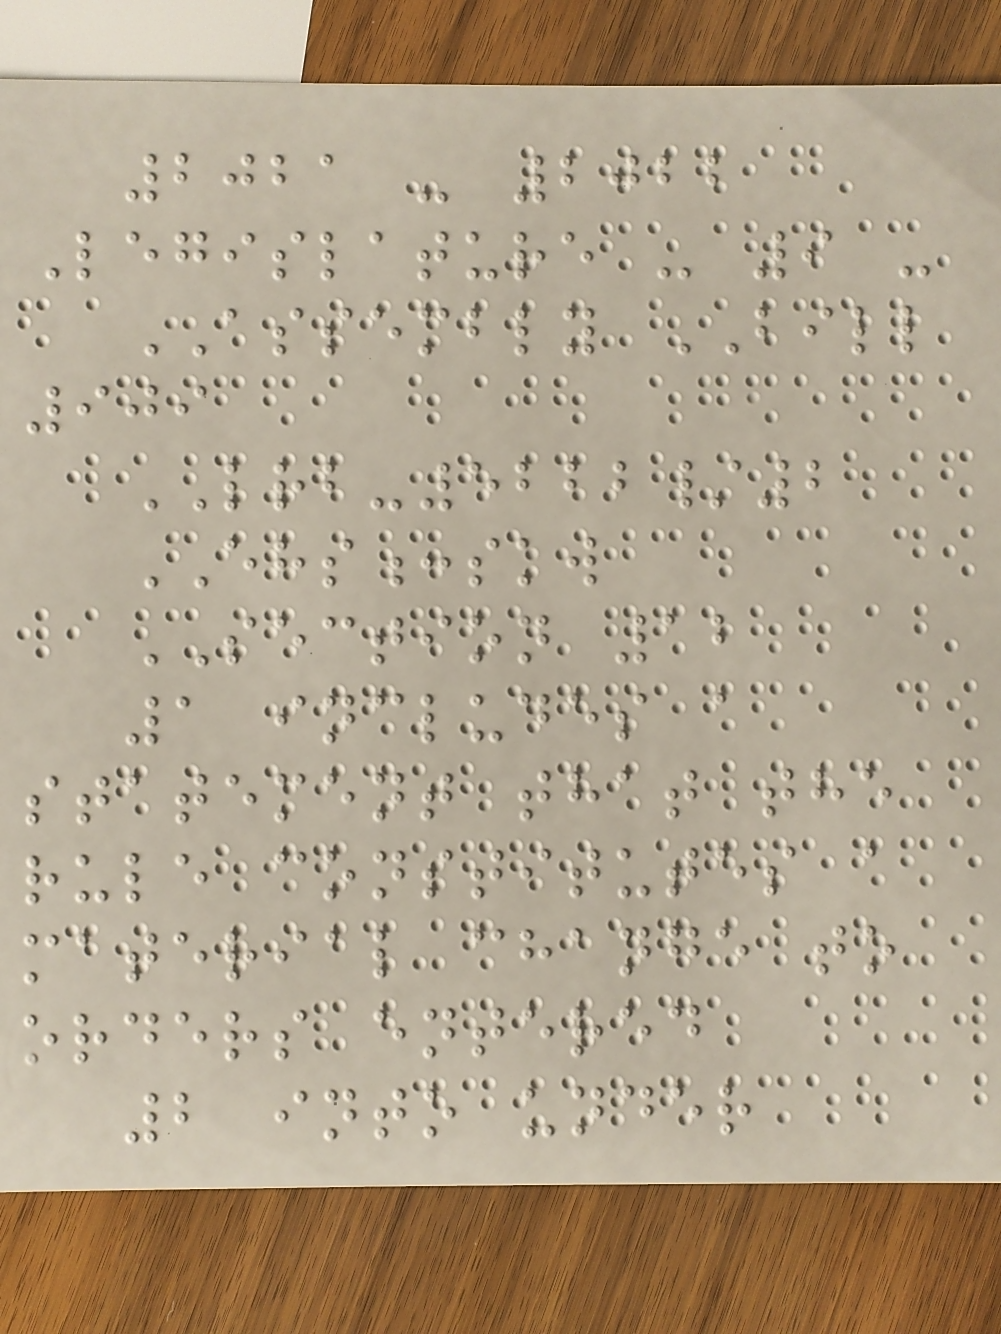2021 - 2022
Legislature - 9 -
ASSEMBLY BILL
909
LRB-5222/2
EHS:skw
SECTION 12
1 includes a
statement that the
rule constitutes a
material change to
orders entered
2 into under
